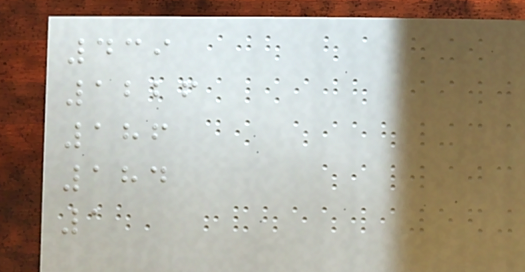439
1226
186
184
1
